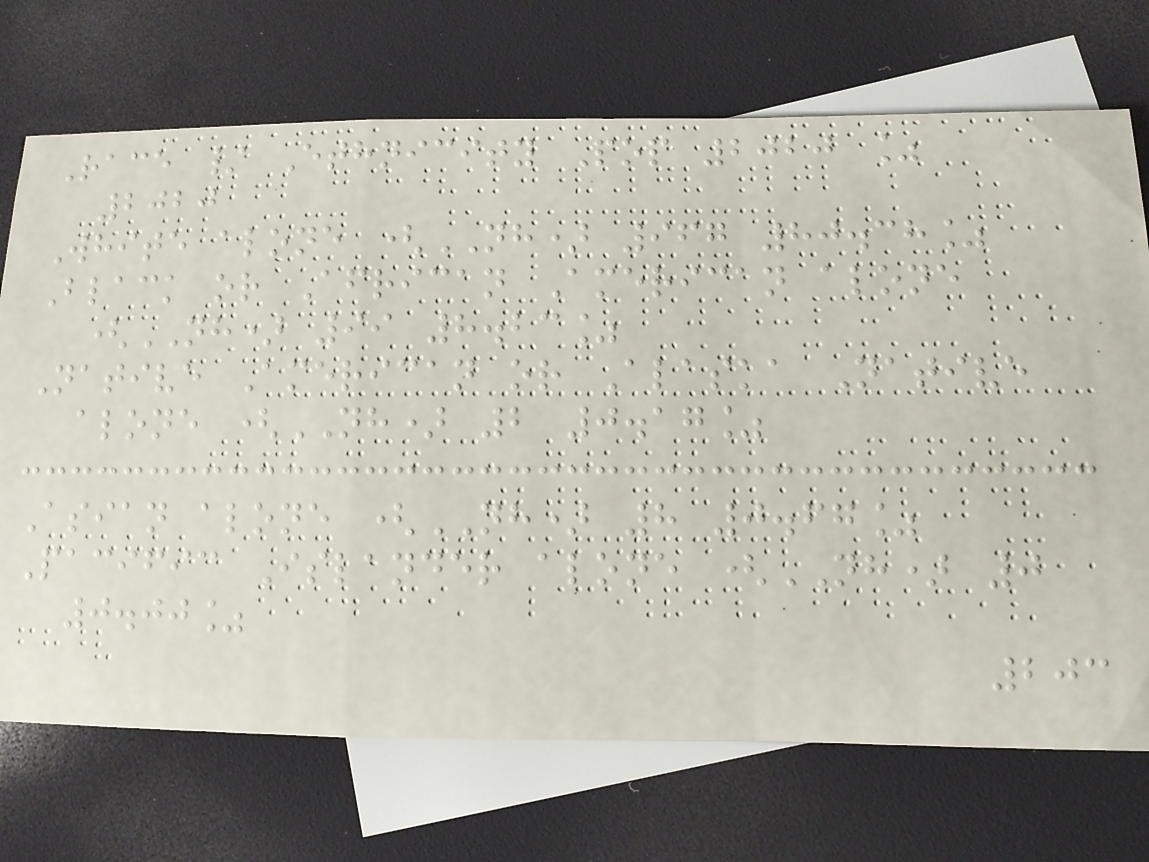Race / Ethnicity Pop 2020 %
2020
White alone (NH) 967 80.38%
Black or African American alone
(NH) 99 8.23%
Native American or Alaska Native
alone (NH) 2 0.17%
Asian alone (NH) 8 0.67%
Pacific Islander alone (NH) 0
0.00%
203
